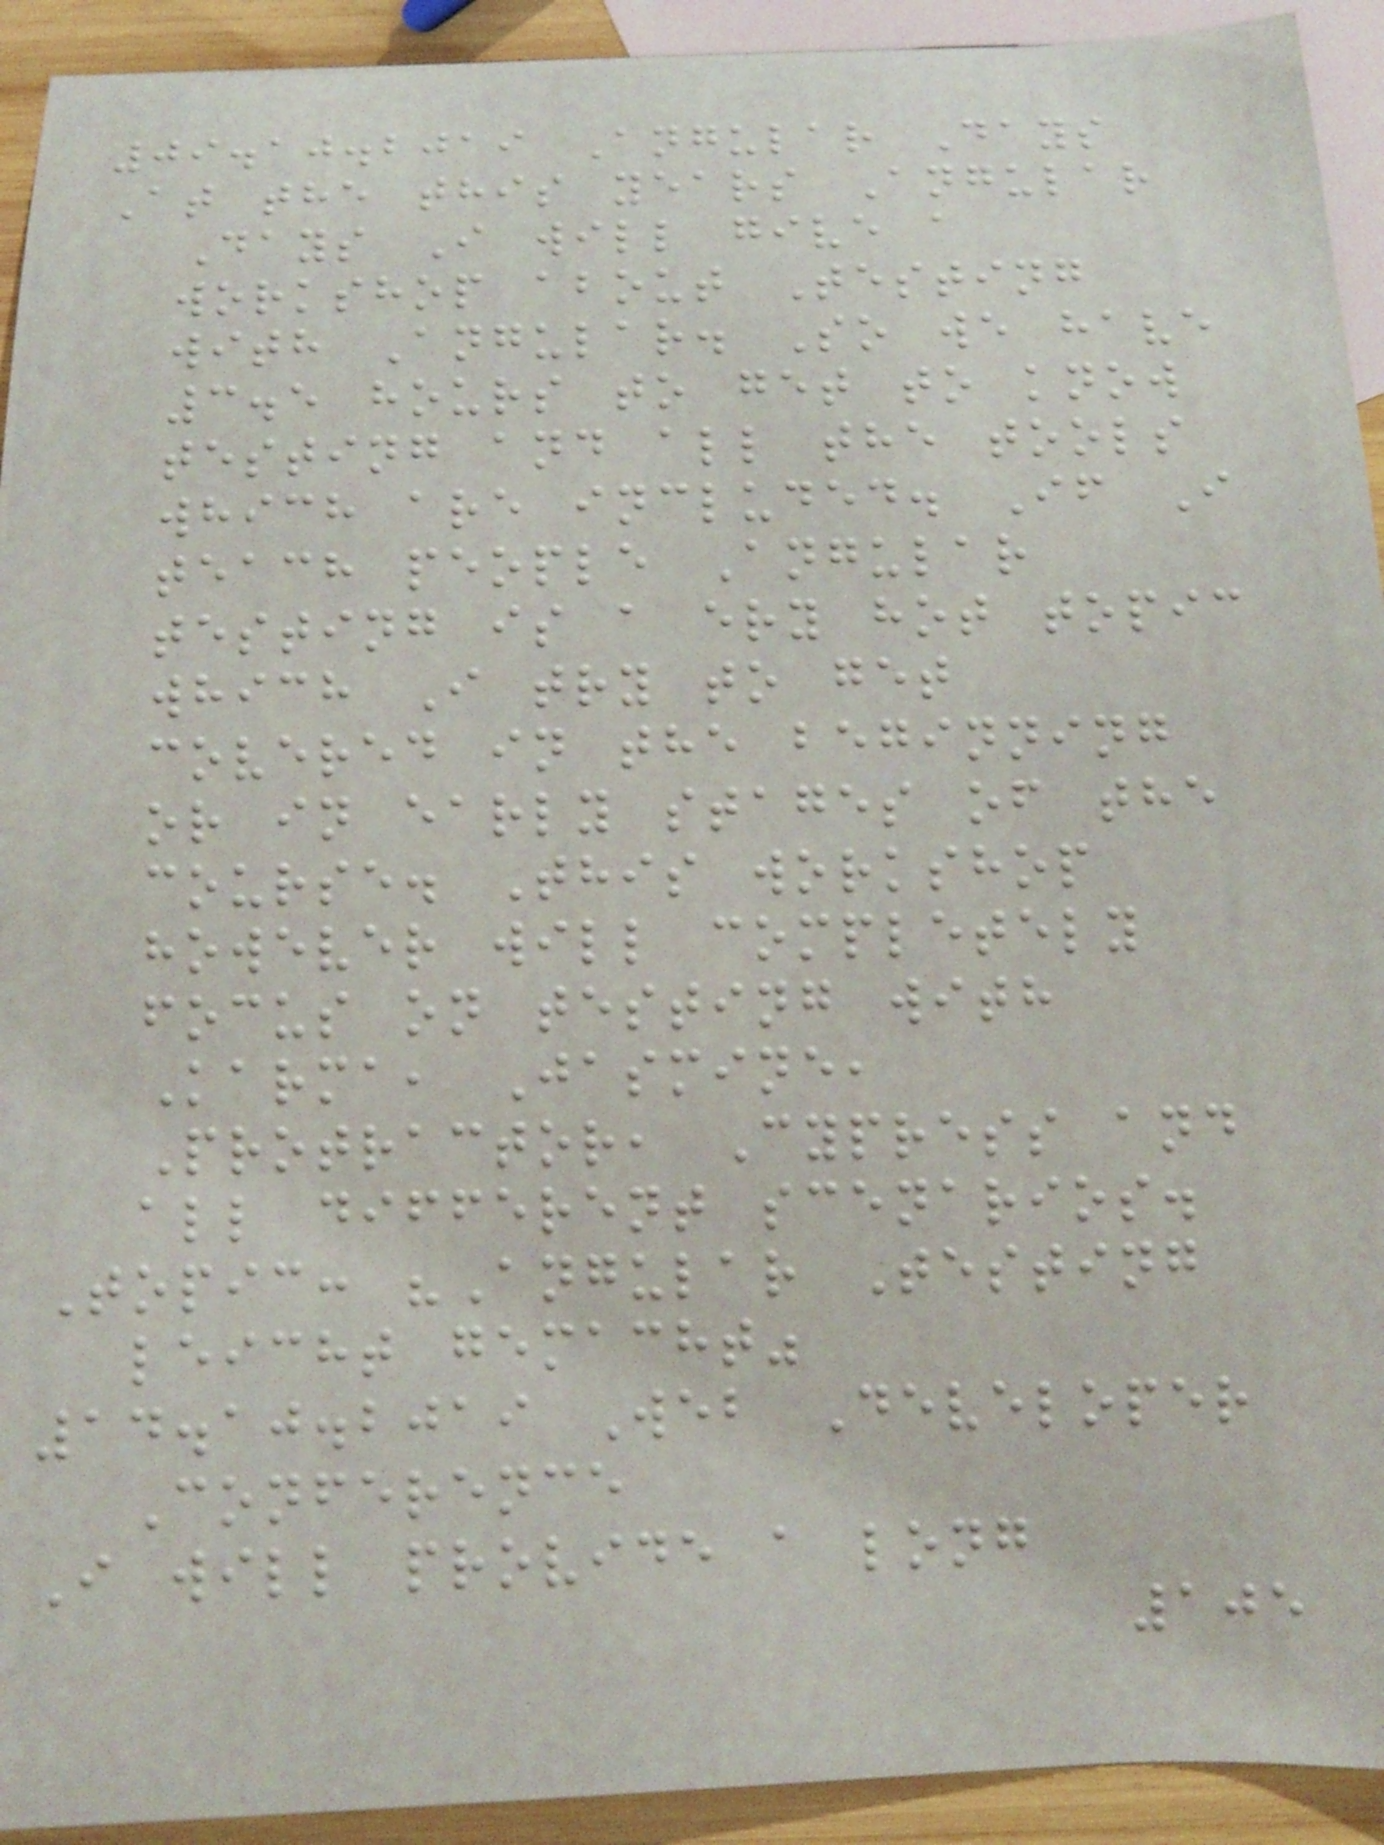09.10.2019 Angular Days
At the this years Angular
Days I will give a
workshop about Testing
with Angular. So we have
3.5 hours to get to know
testing and all the tools
which are included. If I
teach people Angular
testing is a ery hot topic
which I try to get
covered in the beginning
or in early stages of the
course. This workshop
however will completely
focus on testing with
Karma, Jasmine,
Protractor, Cypress and
all different scenarios.
Topic: "Angular Testing
leicht gemacht"
14.10.2019 Web Developer
Conference
I will provide a long
105
